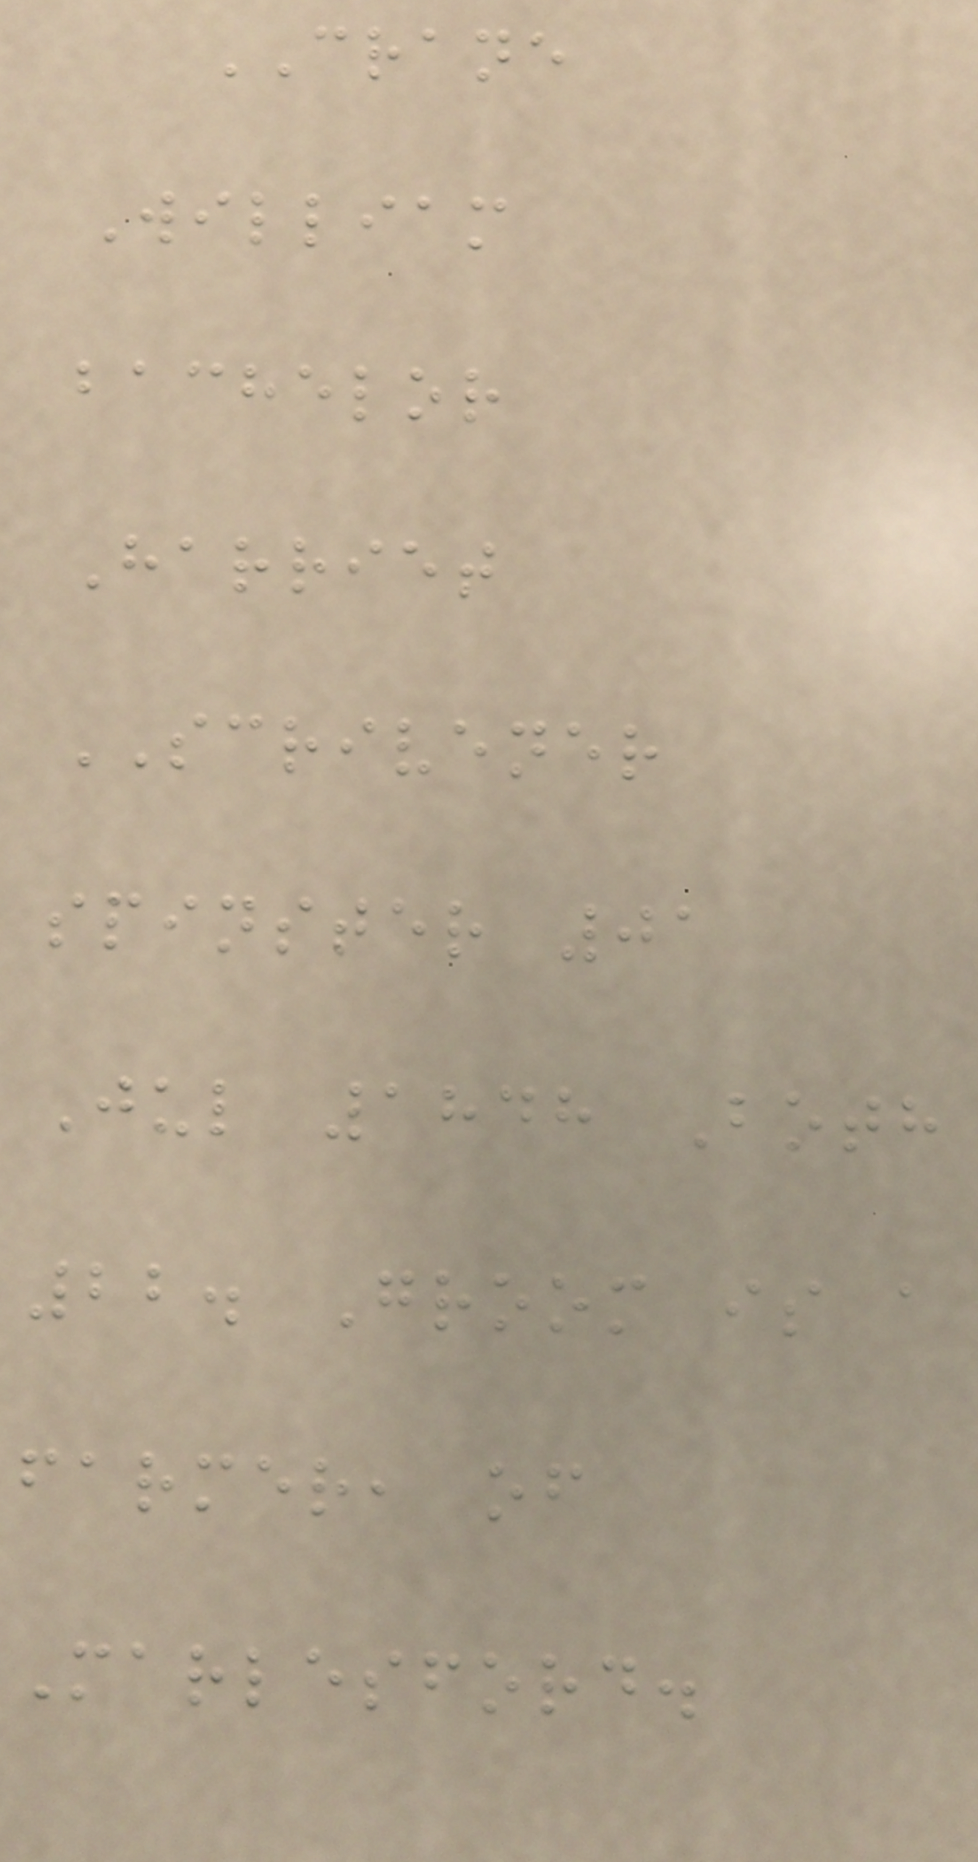CRANE
William
bachelor
Harriet
SCRIVENER
spinster 01
Jul 1848 Both
22. Groom is a
farmer, of
Marlesford.
